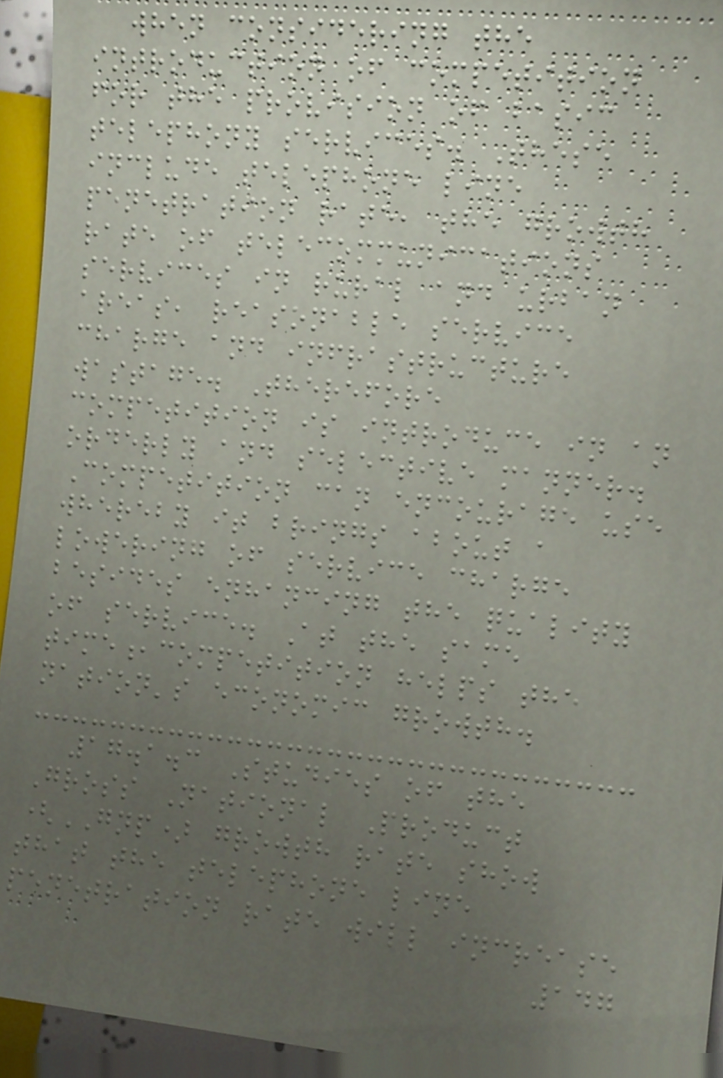when considering the
introduction of competition
for the provision of basic
telephony services. These
include telephone line
penetration rate, the growth
rate of telecommunications
services in rural and urban
areas, reasonable service
charge and infrastructure
wastage. Therefore
competition is introduce in an
orderly and selective manner.
Competition can encourage use
whereby it brings about a
lowering of service charge
besides enhancing the quality
of service. At the same
time,competition helps the
nation's economic growth.
17.1.3 Studies of the
Gross National Product
(GNP) growth rate show
that the telephone line
penetration rate will increase
147
